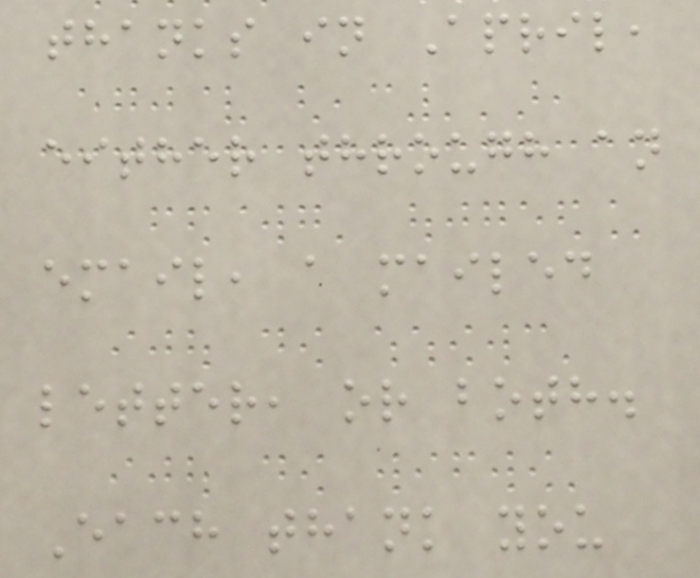thanks in April,
either through an
email, a mailed
letter, or both.
Each thank you
